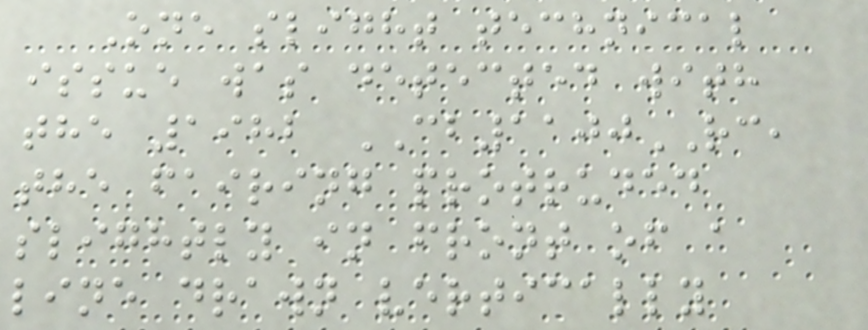One slight technical
issue was detected with
the 1982 CB1100RC,
the fairing protruded
slightly in front of a
line drawn vertically
